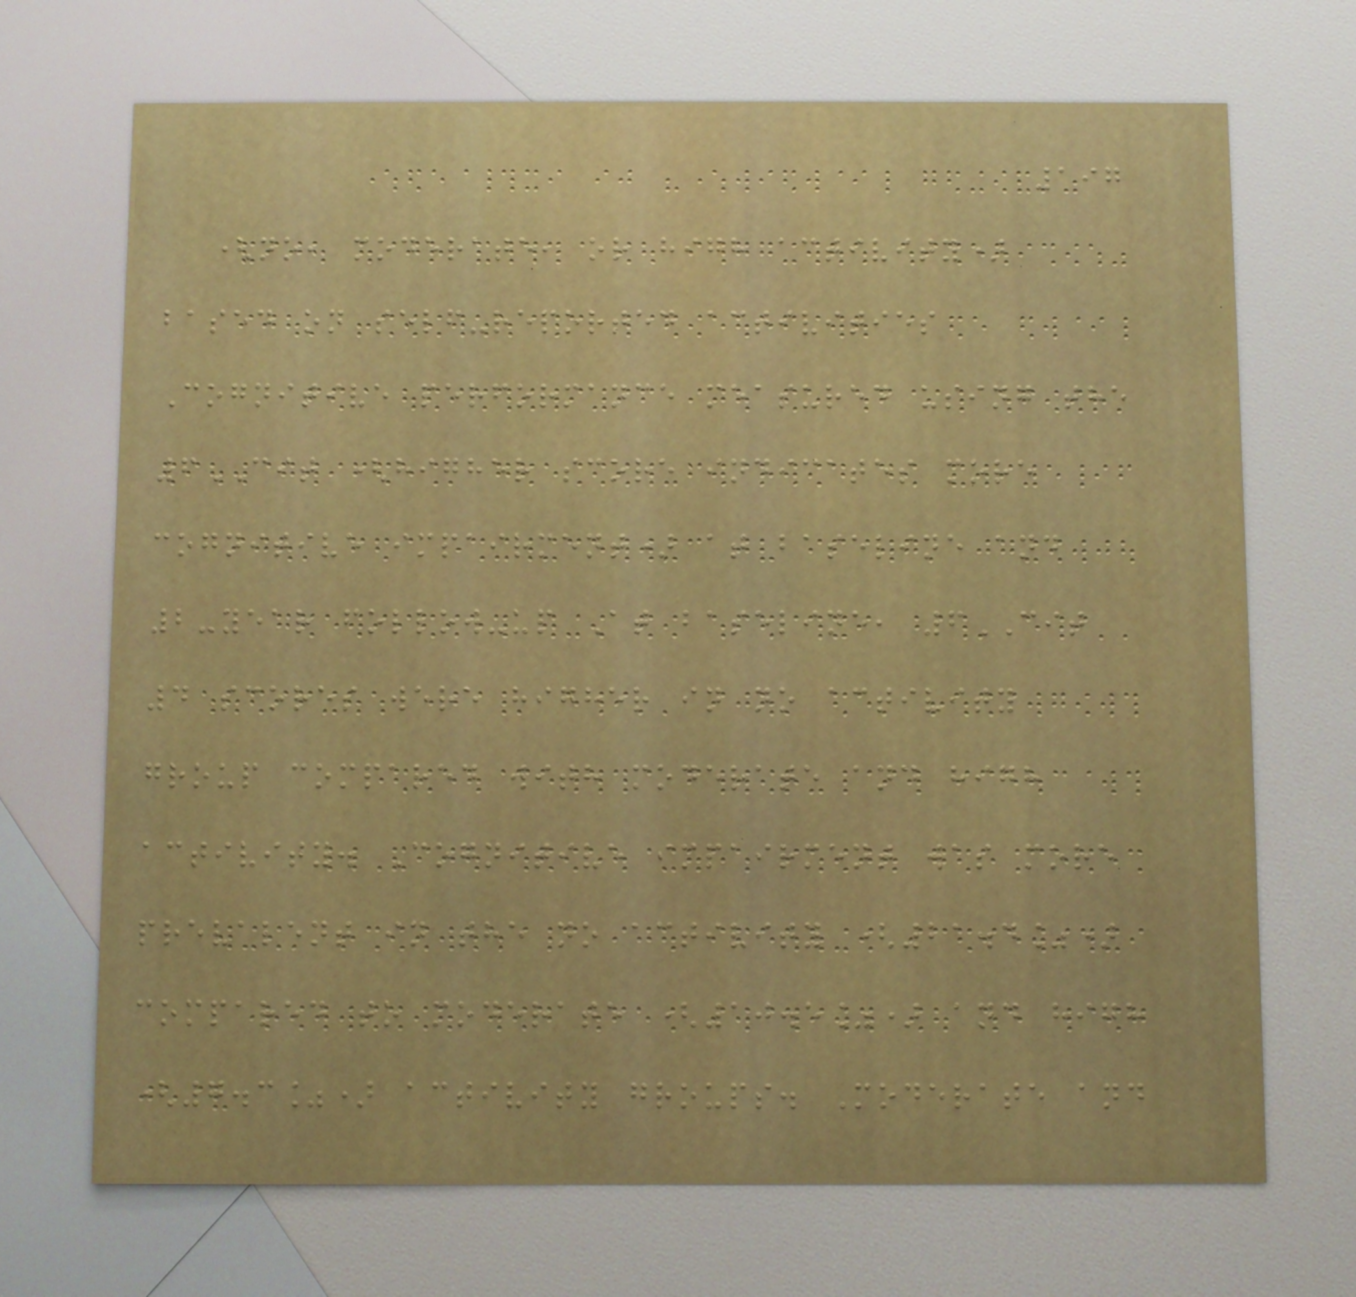197
(no, moderate, or high activity)
based on self-reported activities
Cognitive performance measured using the
6CIT (higher score indicates more
cognitive impairment) at baseline and
2-year follow-up At baseline, 6CIT
4 scores were higher in no activity
group compared with moderate and high
activity. Cognitive impairment was more
prevalent in the no activity (21.4%)
compared to moderate (10.5%) and high
(7.3%) activity groups. Moderate and
